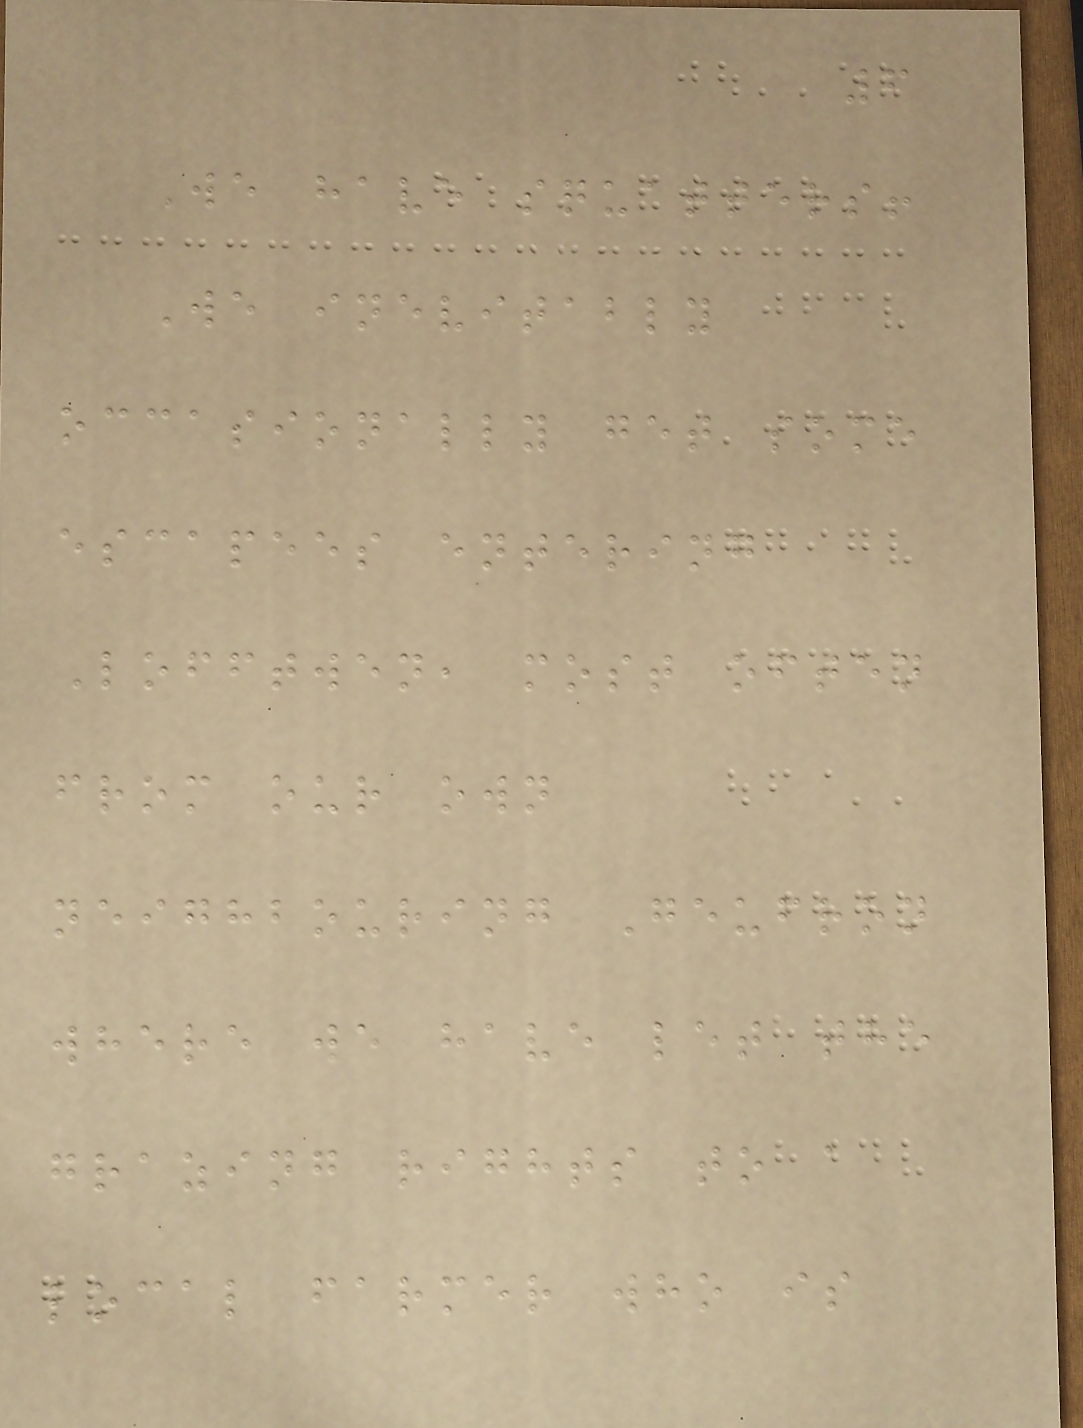6
We have squatters!
We inevitably
occasionally get some
escapees entering
Lofftwen, most often
from our own
neighbouring Geufron
where we have let the
grazing rights to a
local farmer who is
